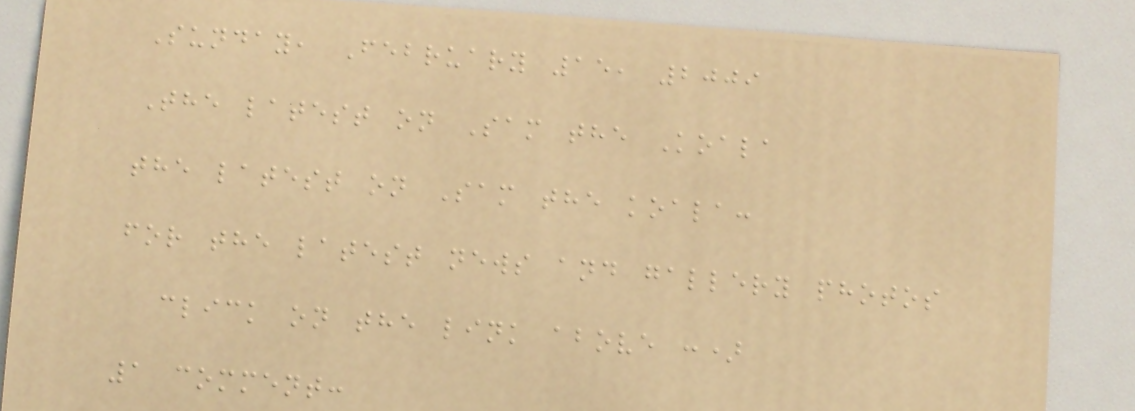Sunday, February 15, 2009
The latest on Sam the Koala
the latest on Sam the koala:
for the latest news and gallery photos
click on the link above :)
1 comment:
